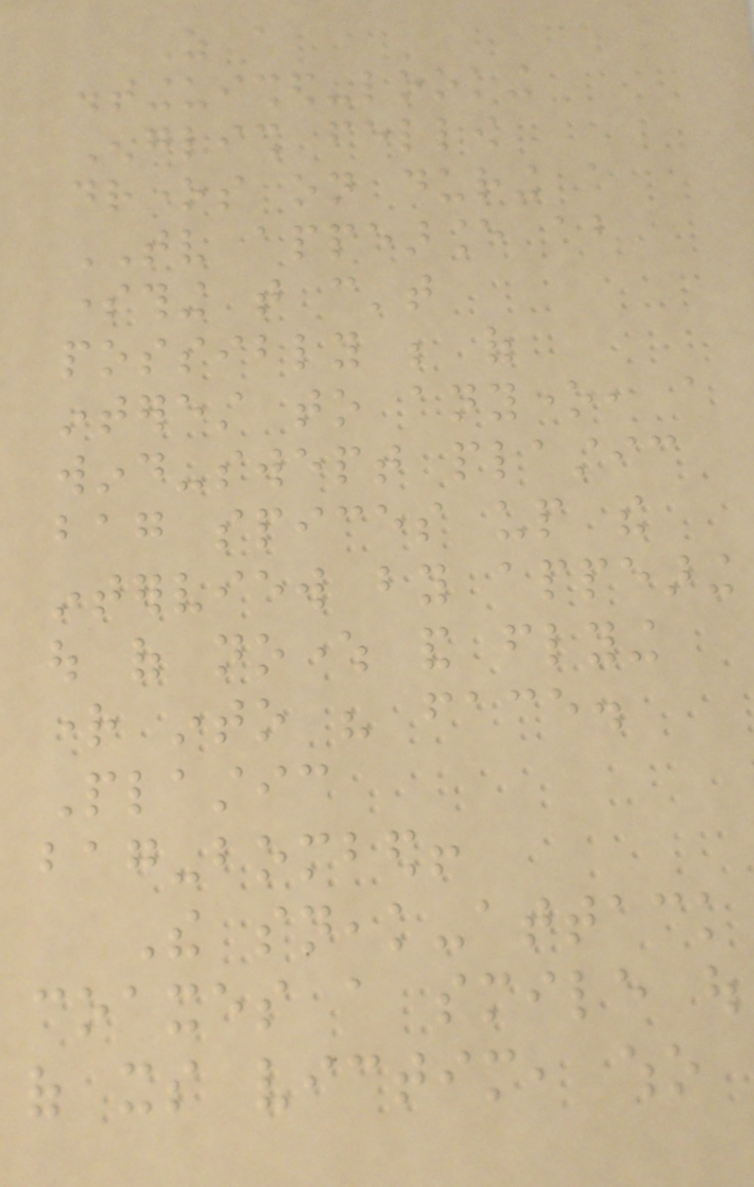As a
distinguished-looking
English fellow
drones on during a
TV appearance about
something that can't
possibly be of
interest to anyone, a
wind-swept plastic
bag spices up the
interview by appearing
out of nowhere and flying
right into his face.
Plastic
bag-bombed!
The sneak-attack
coaxes a smile out
of its victim, who
